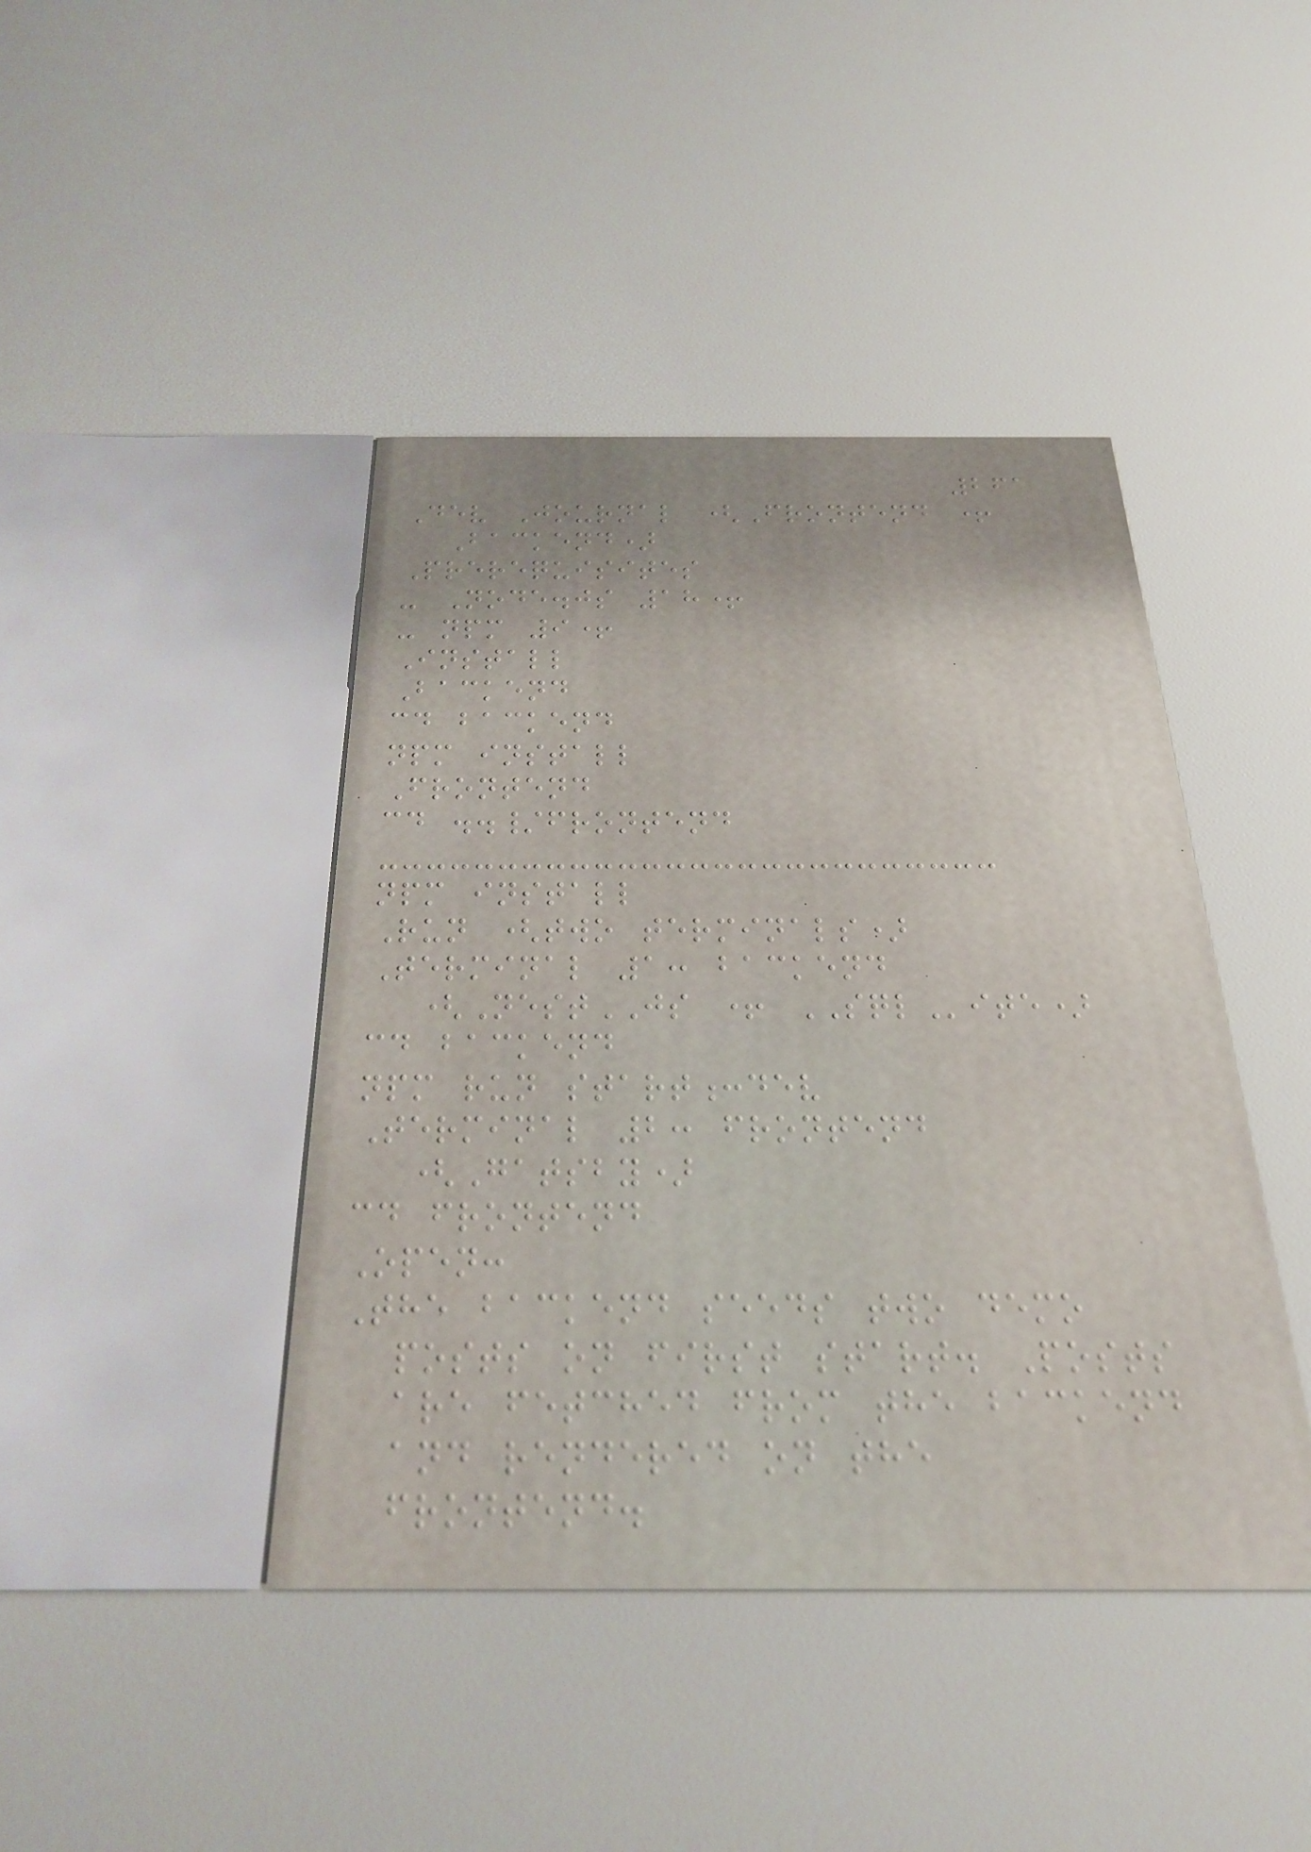261
Dev Journal (Frontend +
Backend)
Prerequisites
- Node.js 18+
- npm 9+
Install
Backend
cd backend
npm install
Frontend
cd ../frontend
npm install
Run (two terminals)
Terminal 1: backend
(NestJS + SQLite)
cd backend
npm run start:dev
Terminal 2: frontend
(Gatsby)
cd frontend
Open:
The backend seeds two demo
posts on first start. Posts
are fetched from the backend
and rendered on the
frontend.
